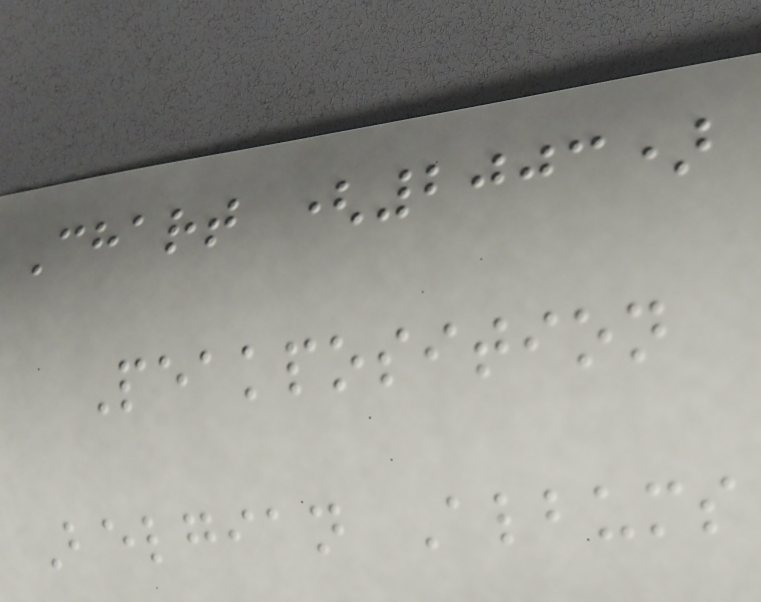Chart (2003)
Peakposition
Belgian Albums
